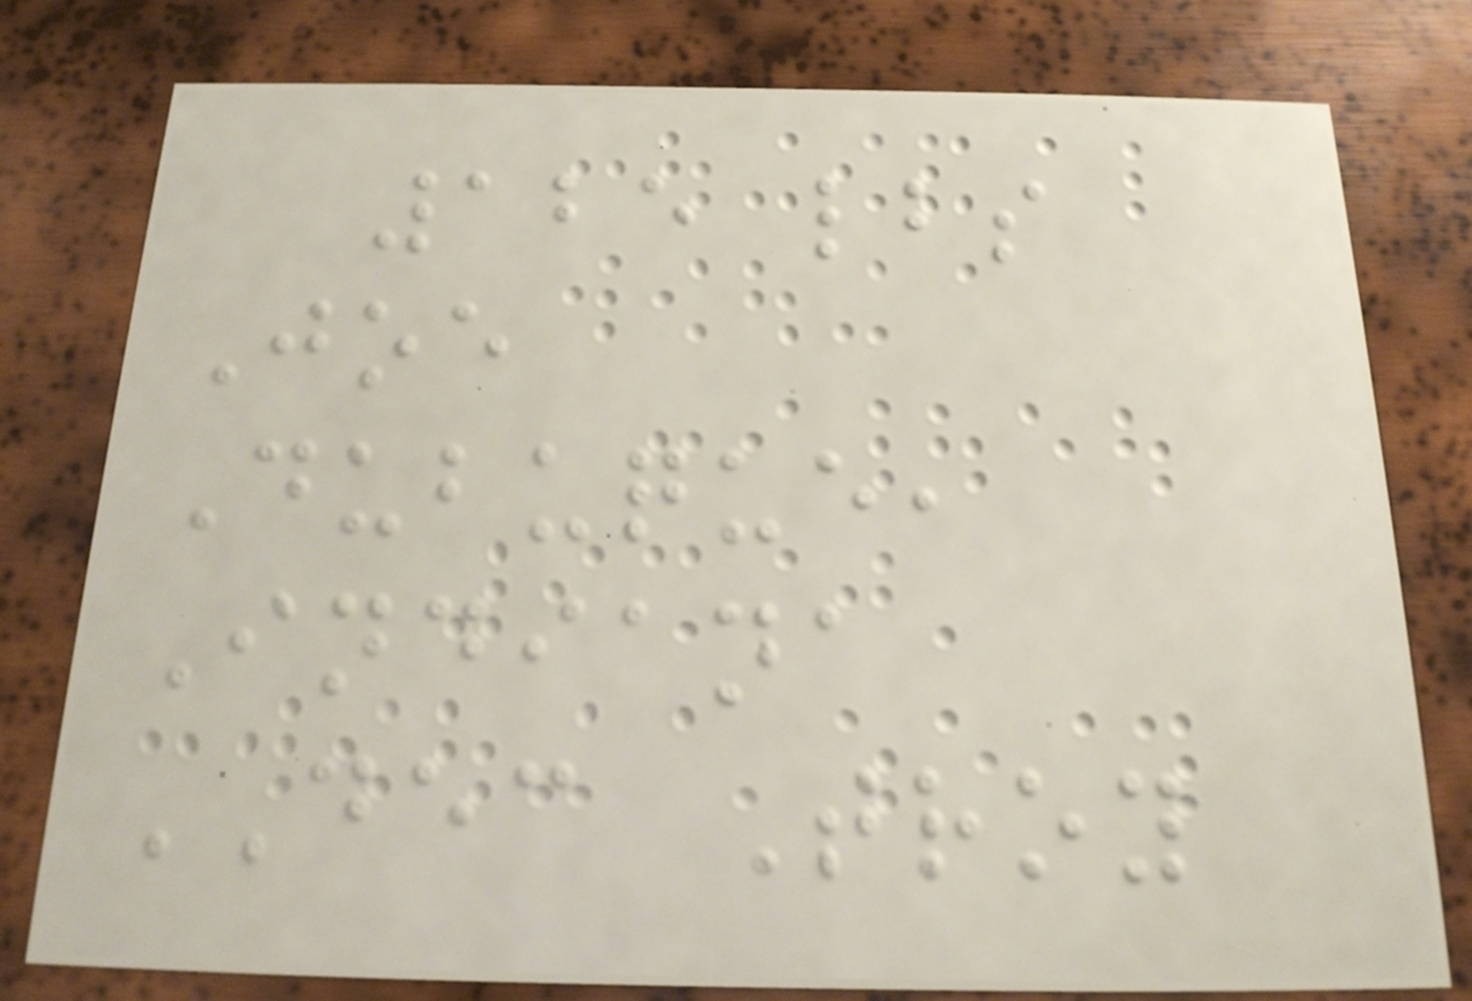125 lbs
Joe
Dubuque,
Indiana
DEC Troy
